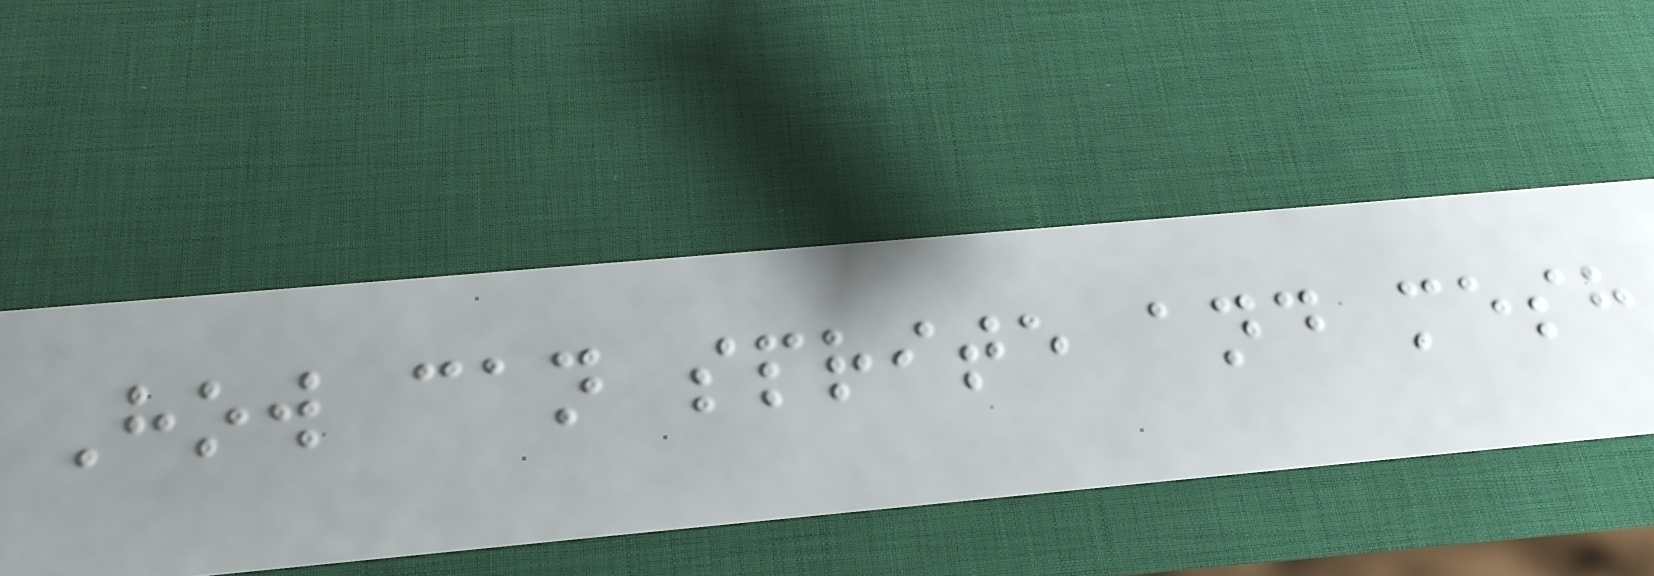How can sprite and mesh
